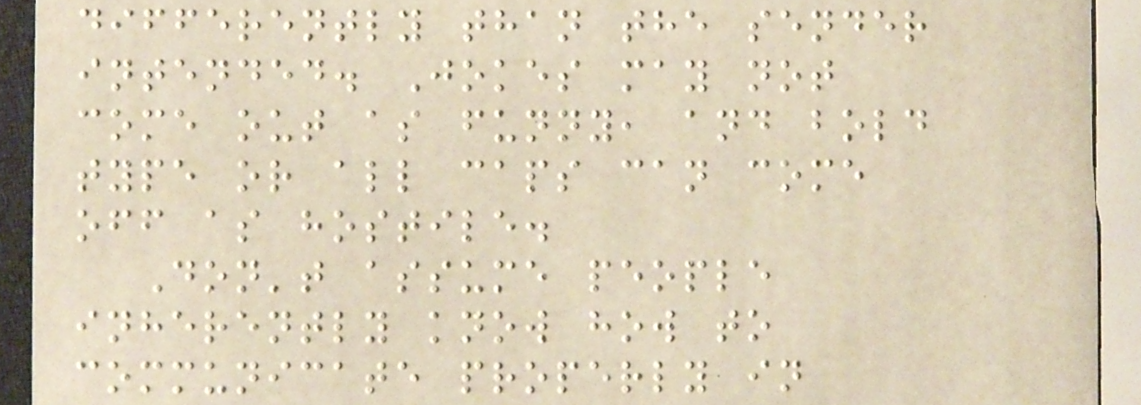differently than the sender
intended. Jokes may not
come out as funny, and bold
type or all caps can come
off as hostile.
Don't assume people
inherently know how to
communicate properly in
